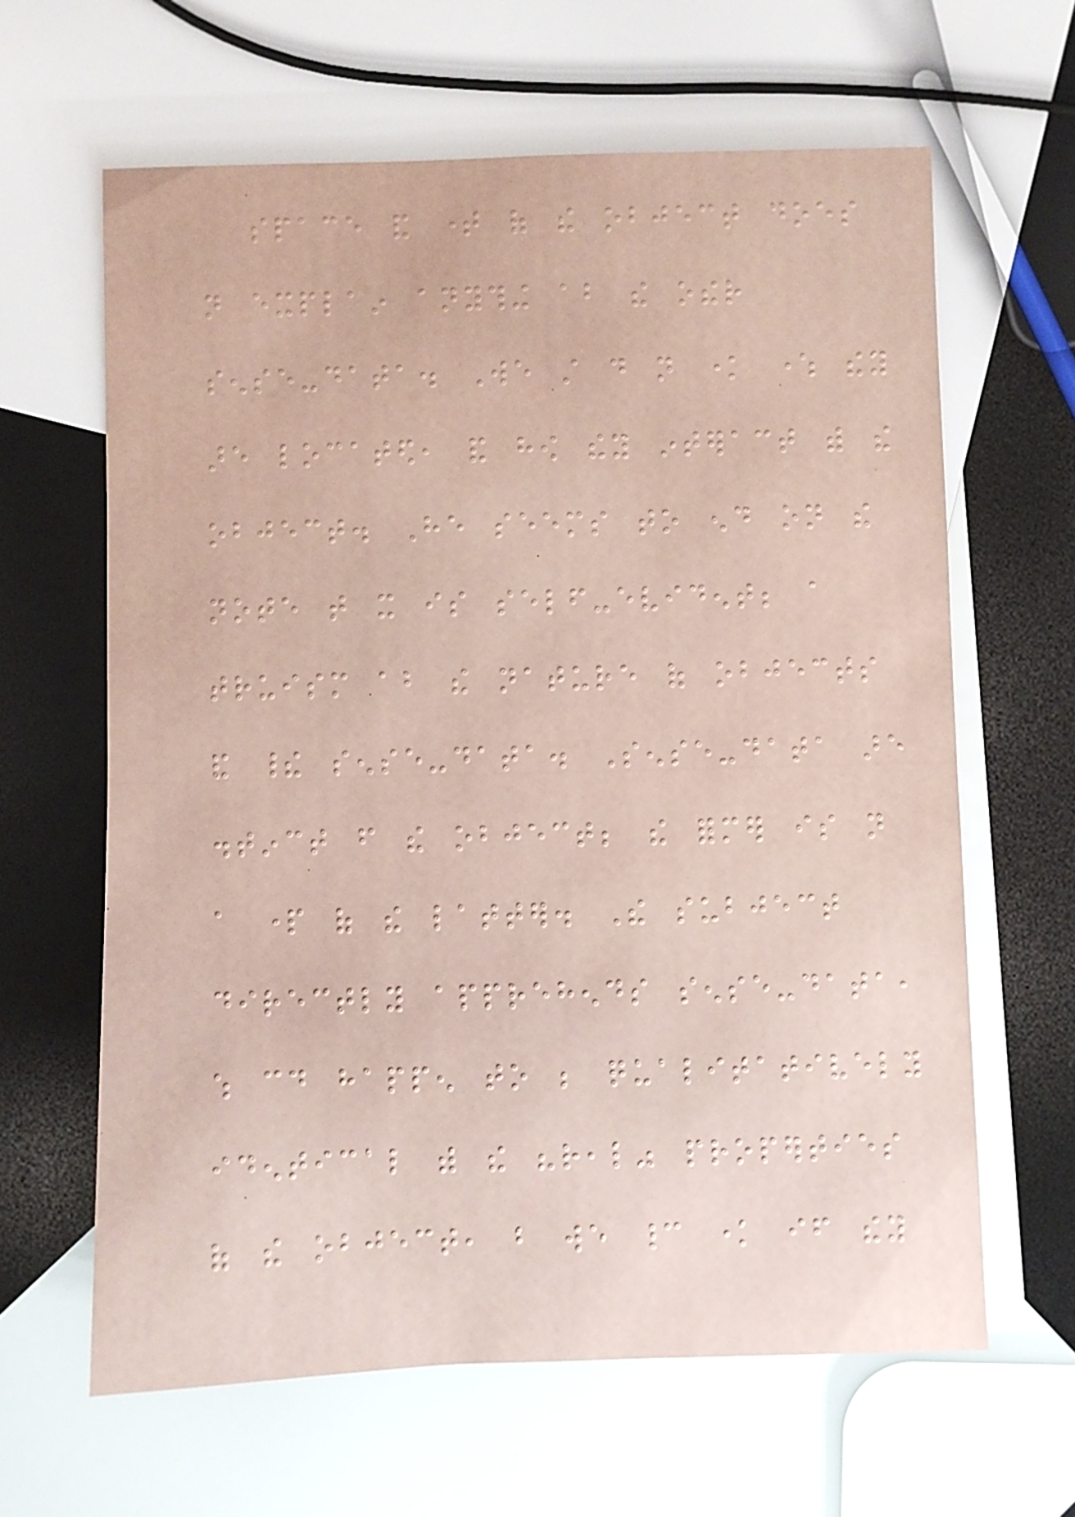space and time of the object does
not explain anything about the other
sense-data. We still do not know where they
are located, and how they interact with the
object. He seems to end on the
note that it is self-evident; a
truism about the nature of objects
and their sense-data. Sense-data are
distinct from the object; the former is not
a part of the latter. The subject
directly apprehends sense-data,
which could happen to be qualitatively
identical with the "real" properties
of the object, but we cannot know if they
